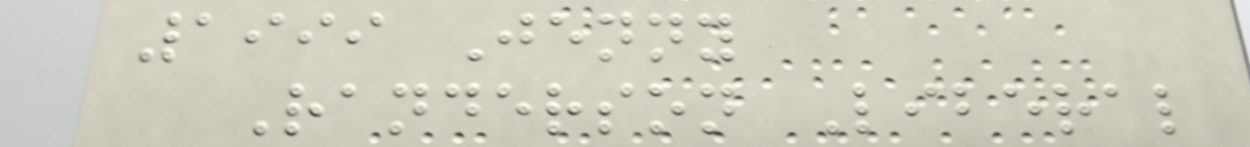1999 Jenny
Randerson Liberal
